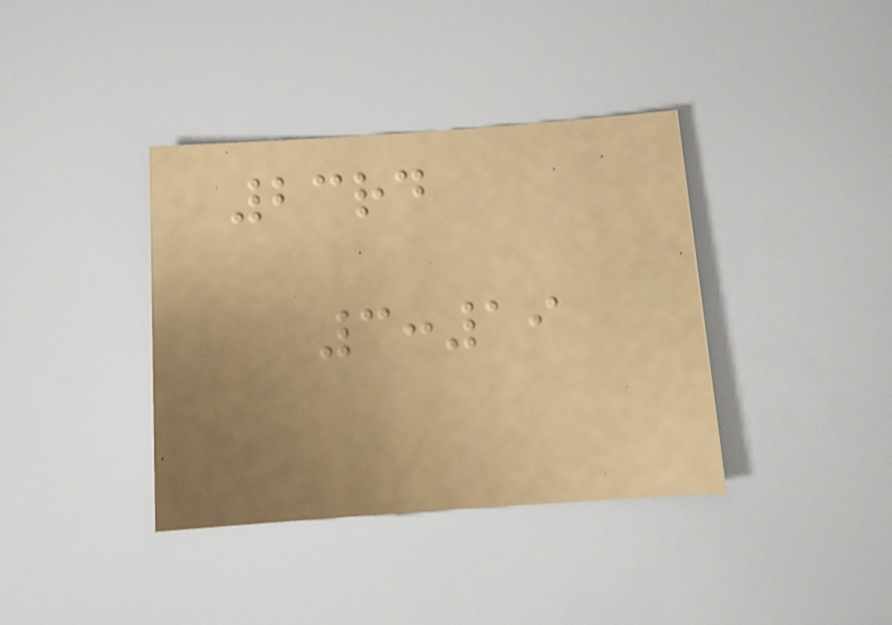23rd
3:19
